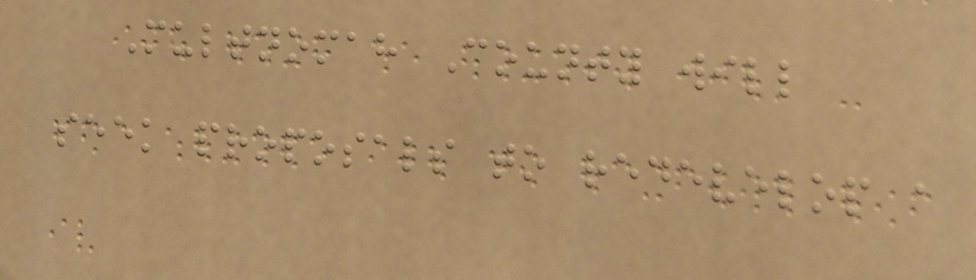Multnomah County will
seek proposals to redevelop a
